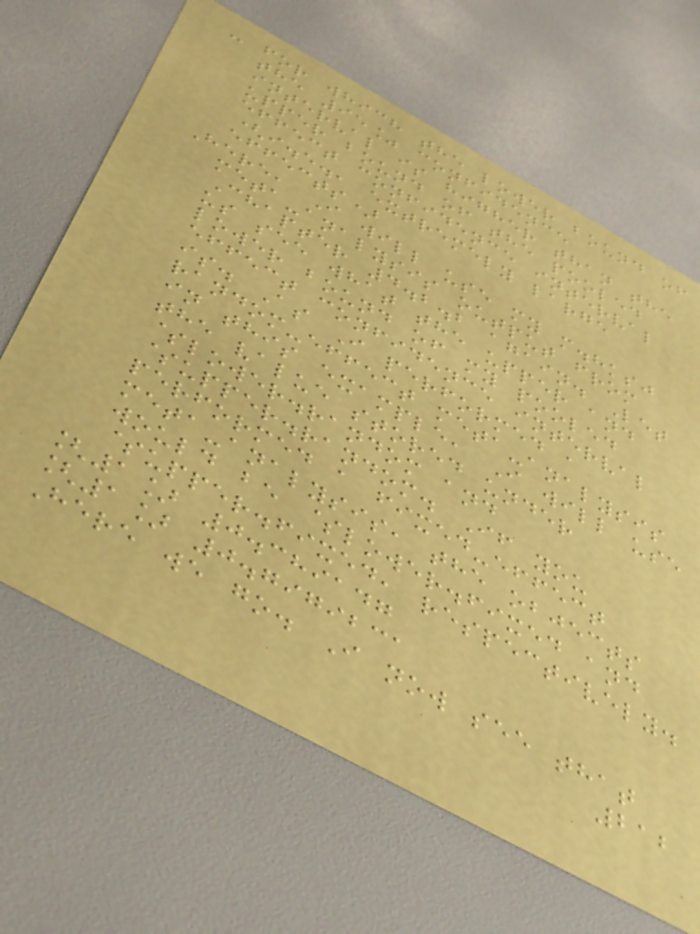- for which the lower bound of
the 95% confidence
interval is higher than the
upper bound of the pooled
effect confidence interval
(i.e., extremely large
effects)
Here, I will use my m.hksj
meta-analysis output from
Chapter 4.2.2 again. Let
us see what the upper and
lower bound of my pooled
effect confidence interval
is. As I performed a
random-effect meta-analysis
in this example, I will use
the value stored under
$lower.random and
$upper.random. If you
performed a fixed-effect
meta-analysis, the objects
would be $lower.fixed and
$upper.fixed, respectively.
[1] 0.389147
[1] 0.7979231
Here we go. I now see that
212
